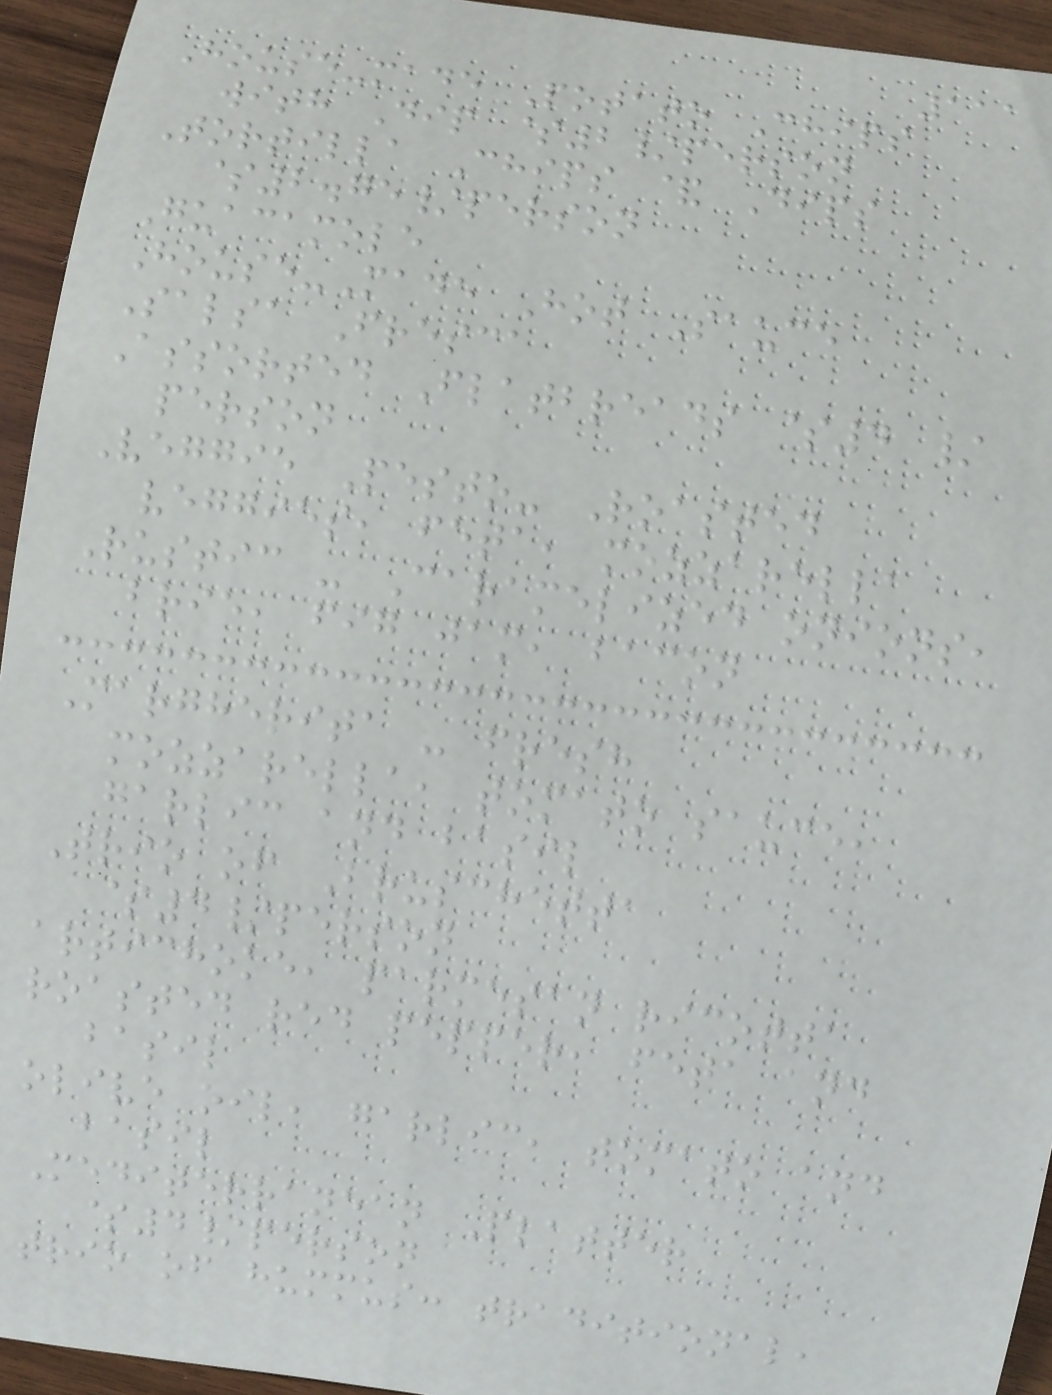111
House-made Potato Chips
with Dip $2/person
Tortilla Chips & Dips
$2.75/person
Guacamole
House-Made Hot Sauce
Salsa Fresca
Assorted Flatbreads $4 /
person
Veggie Pesto- Roasted
veggies, feta, mozzarella
Rustic - Caramelized onions,
brie, fig jam, bacon
Margherita - fresh
mozzarella, tomato sauce,
garlic and basil
Trio of Bruschetta
$4/person
artichoke, parmesan ricotta
roasted red pepper, feta and
basil
olive oil, garlic, tomato and
basil
Mediterranean Platter
$4/person
trio of hummus: traditional,
